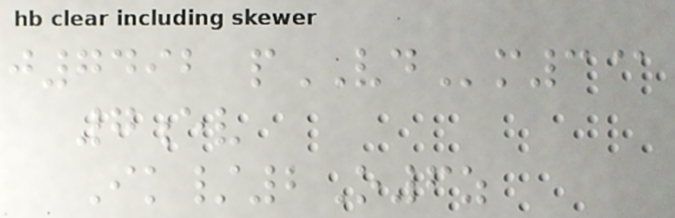j7492 pVDm3@
7ev
Ik/2O6z
